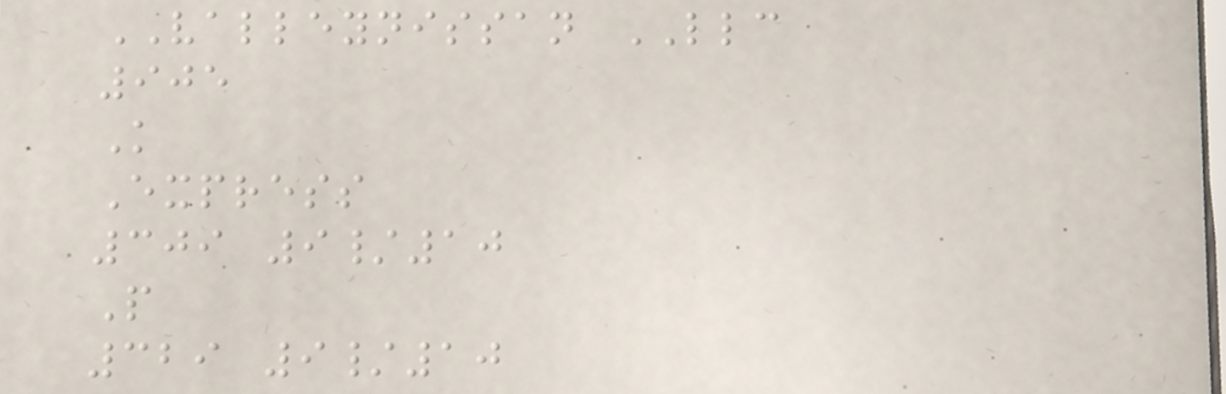VALLEYNISSAN LLC
905
K
Express
309 9/10
P
329 9/10
